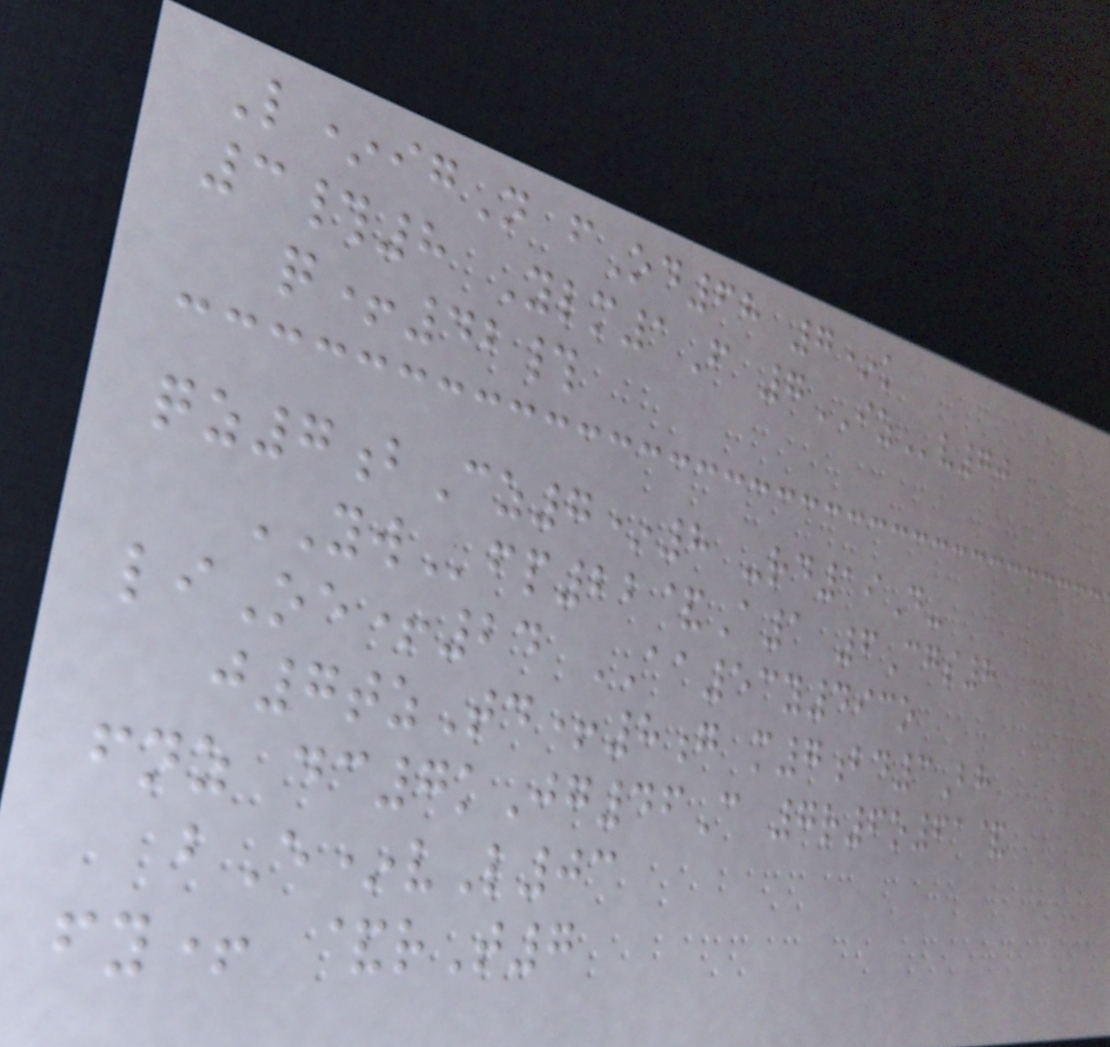L*igN fOd68 7*k
3#8 Ylm1F 7IZv70
q+42#
qz7bCz7*8 -rd19D-
YWfp22&A1 6Cgs8
liOe+24 AA53y493o
j7tzTd+8g m7bd3Bh
fnz dc7kJg46C 7r6o61&
bE*vL03
fy+ &rT7
